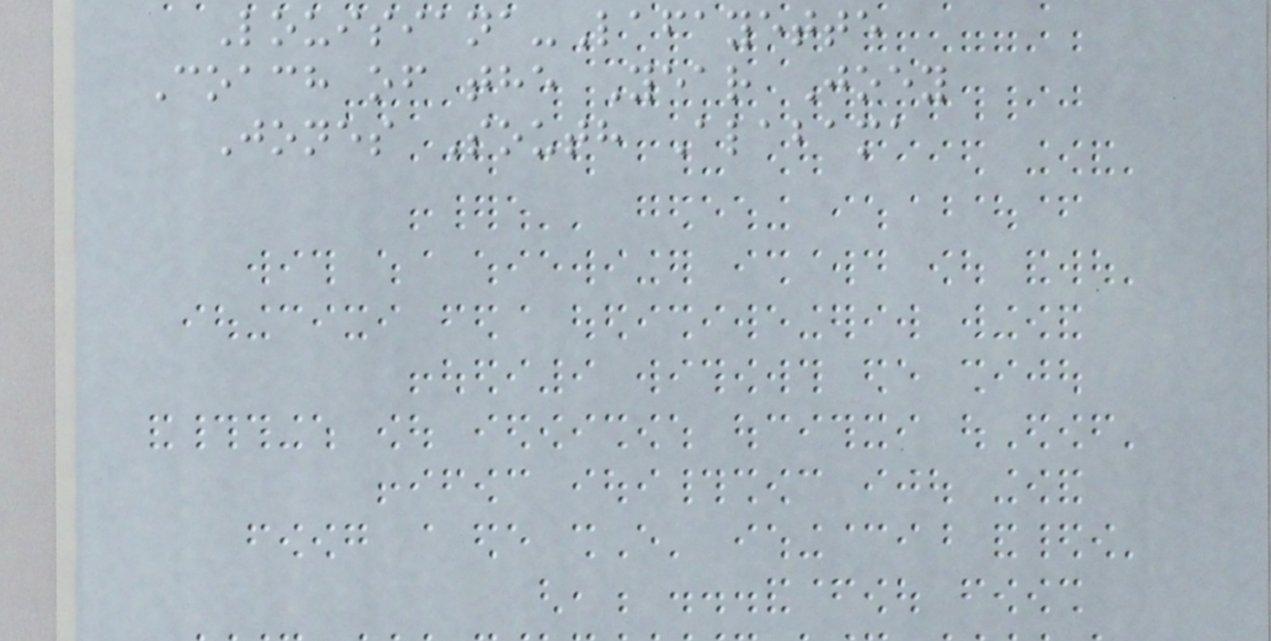Louisiana-Lafayette
Coach of the Year Joey
Jones South Alabama
